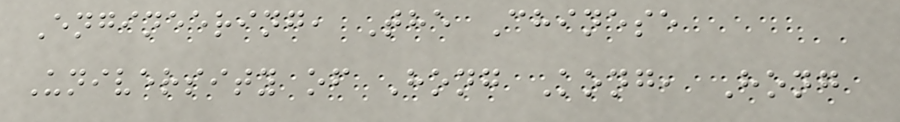Engineering, The Chinese
University of Hong Kong, Hong
